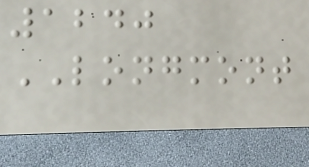1240
LONGMONT
